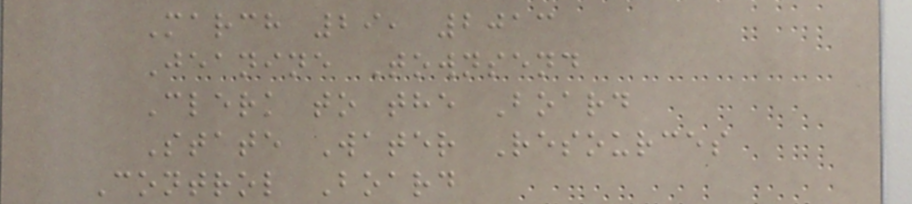March 29, 2013
Jeanine Townsend
Clerk to the Board
State Water Resources
Control Board
